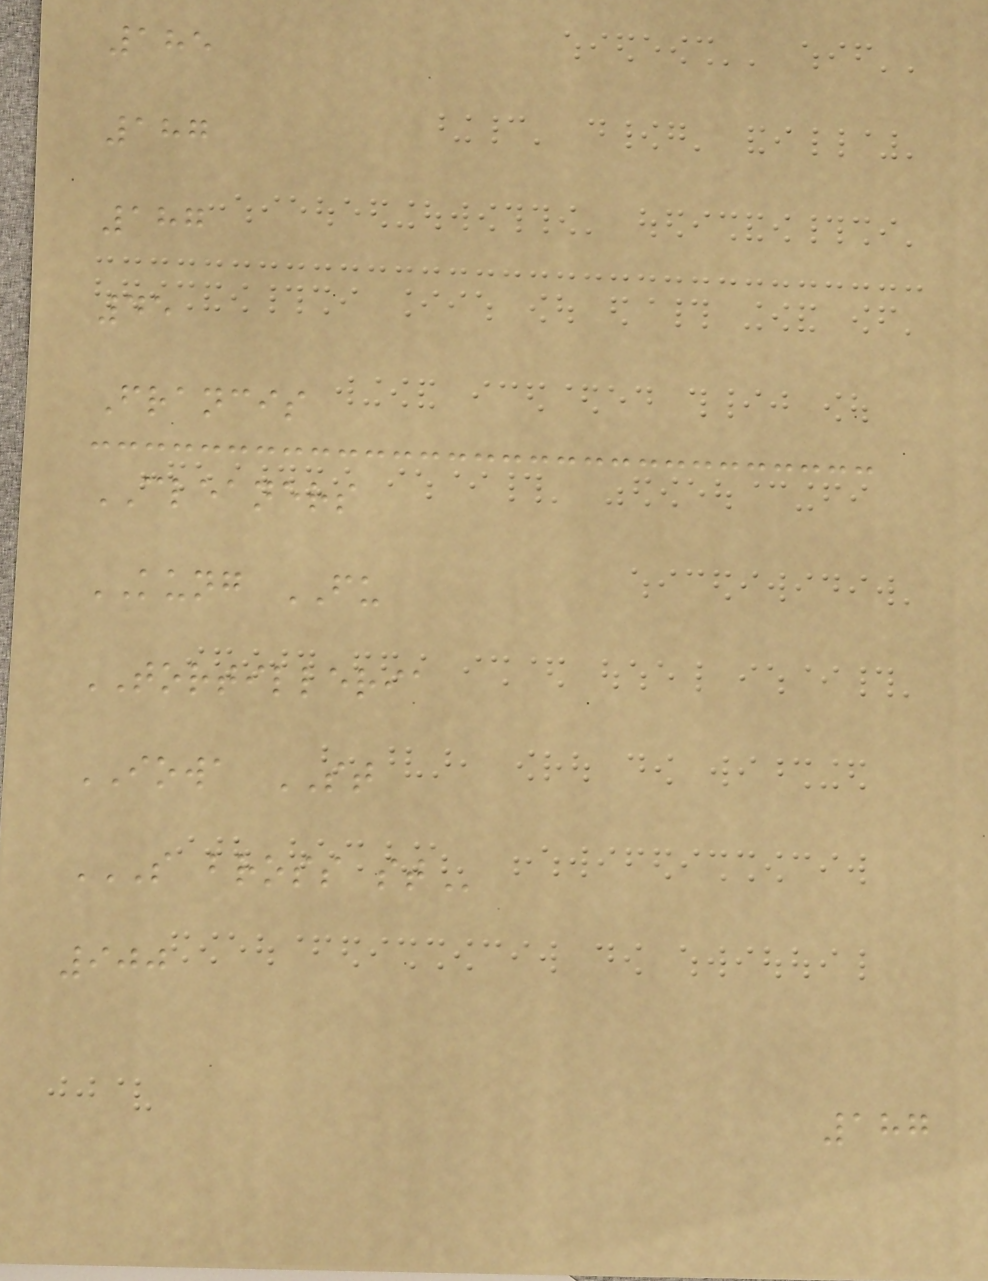185
187
187
45
Francis
CLEANERS
KUNG FU
TORTILLERIA
IOWA ST
S BROSS ST
900
187
